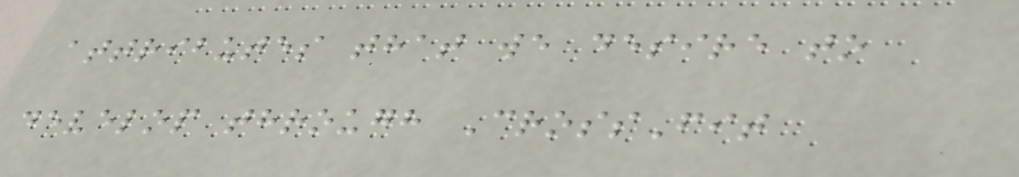attributes that we desire to
develop through CrossFit
